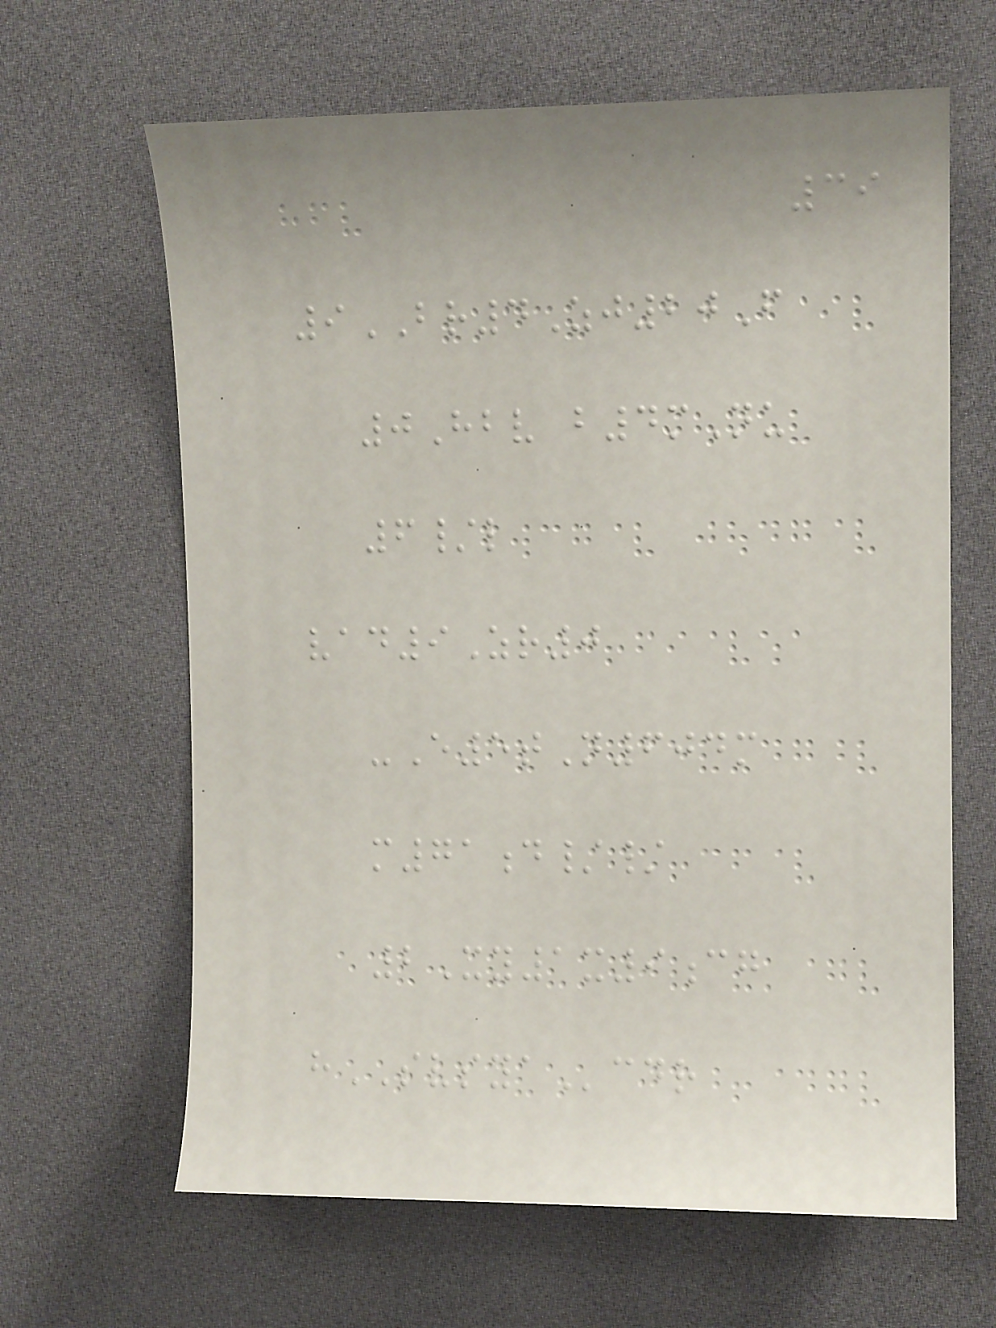39
9BR4Zj20F
0Hbv b4mNu
6/l
vad9Zr0
-E5tN604m
m71d//
2Xy1x9cg
hSVSYAcdr
